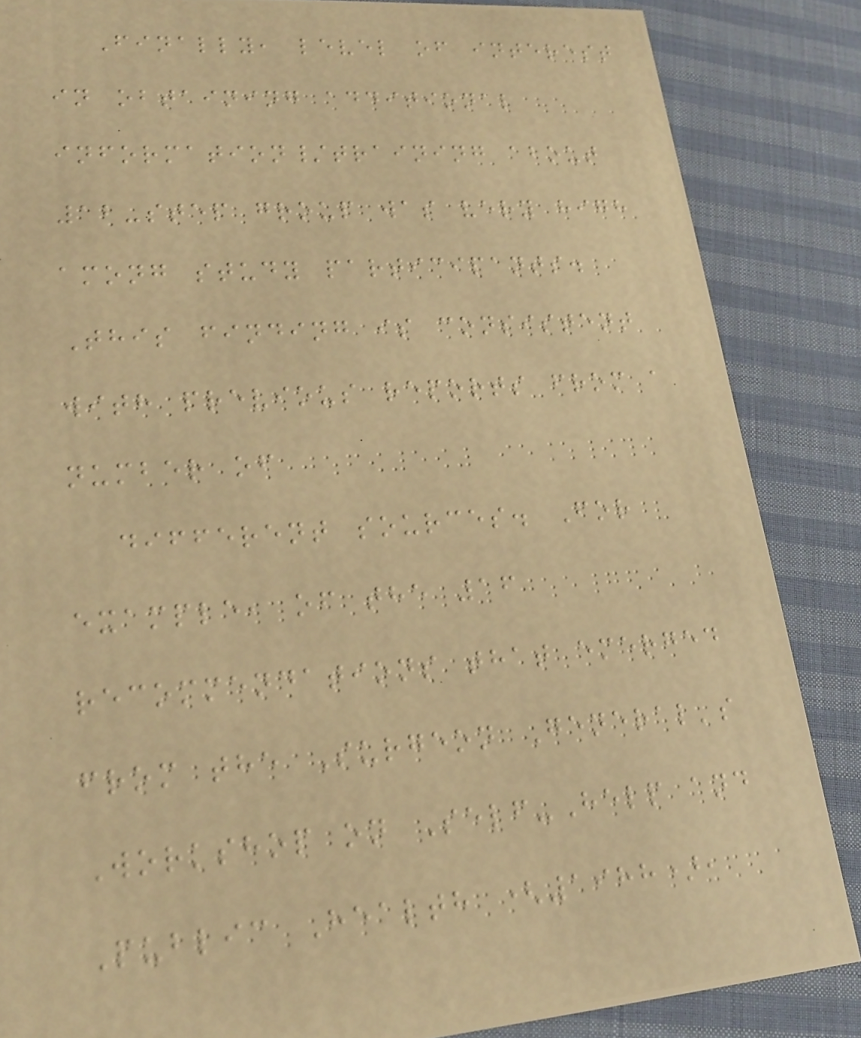Finally, level of interest
in obtaining additional
information/training about
12-step group was very high
among study participants.
This finding is consistent
with previous reports from a
number of
different sources. For
example, of the 16
recommendations that emerged
from the Surgeon General's
Workshop on Self-Help and
Public Health (1988),
